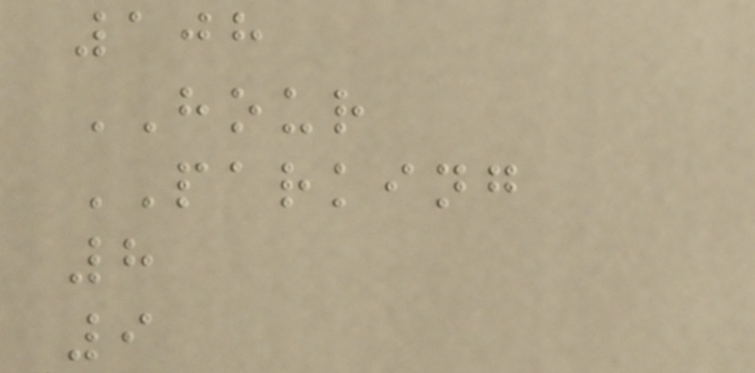108
HOUR
PARKING
8
9
